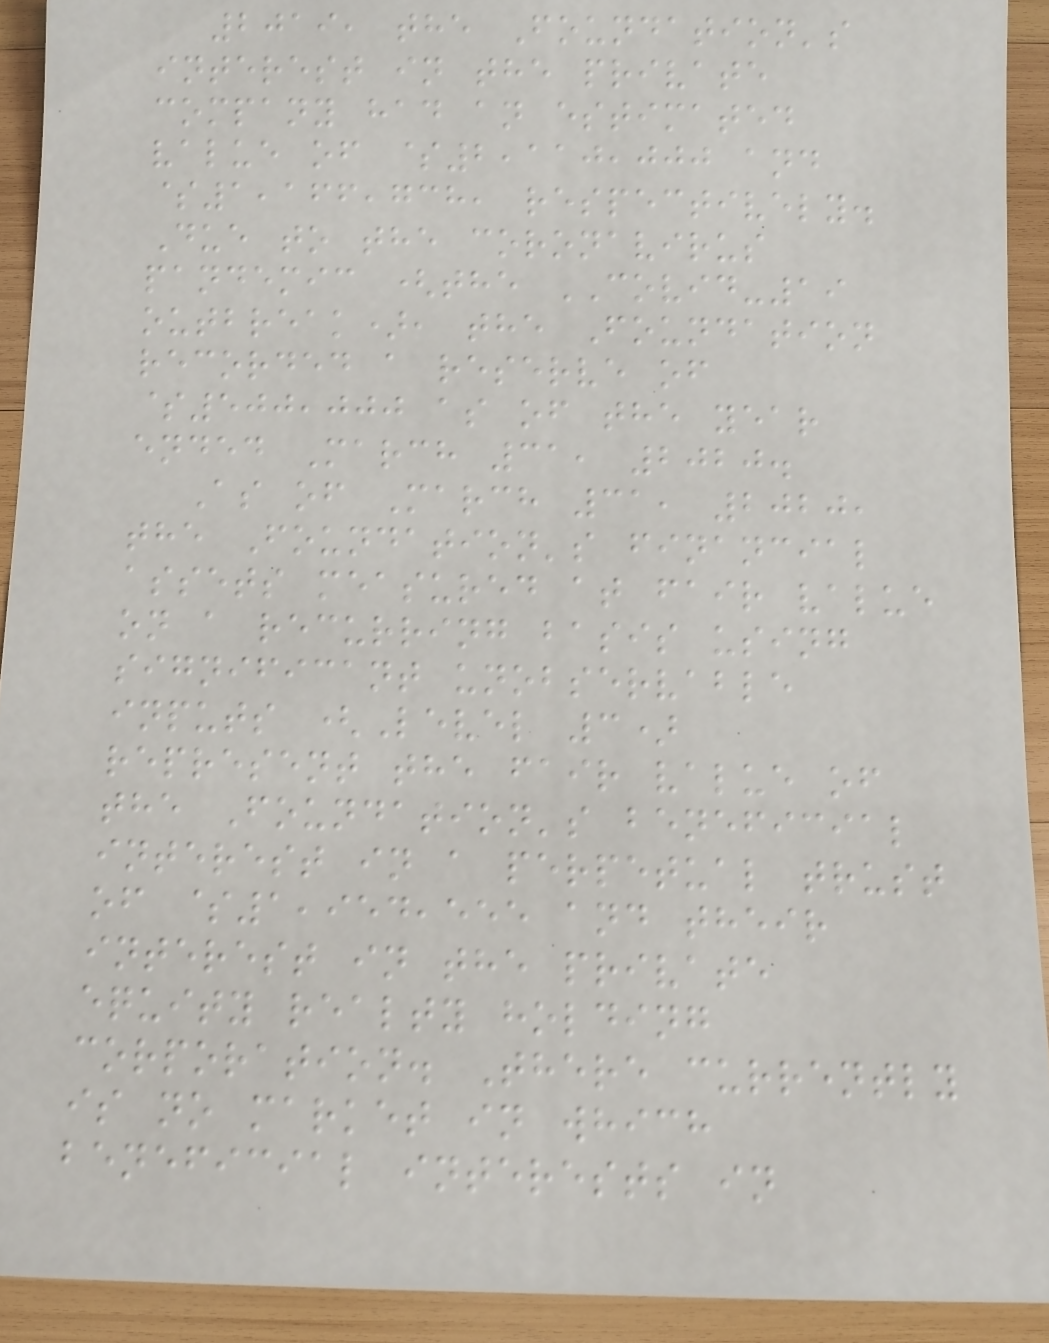2019, the Foundation's
interest in the private
company had an estimated
value of $2,110,000 and
$1,166,738, respectively.
Due to the coronavirus
pandemic (the COVID-19
outbreak), the Foundation
recorded a reserve of
$500,000 as of the year
ended March 31, 2020.
As of March 31, 2020,
the Foundation's financial
assets measured at fair value
on a recurring basis using
significant unobservable
inputs (Level 3)
represent the fair value of
the Foundation's beneficial
interest in a perpetual trust
of $1,954,555 and their
interest in the private
equity realty holding
corporation. There currently
is no market in which
beneficial interests in
